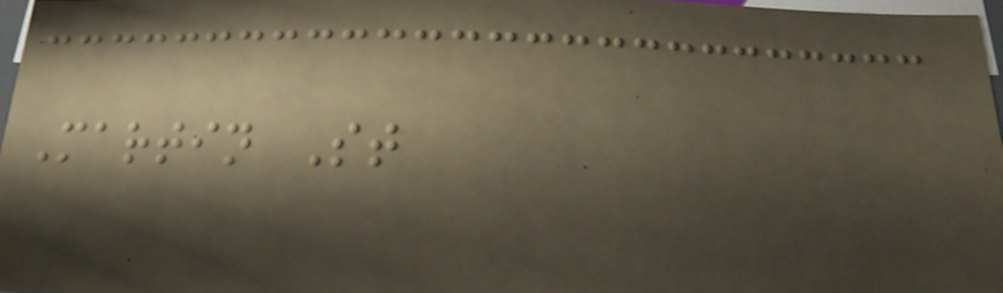Martin St
